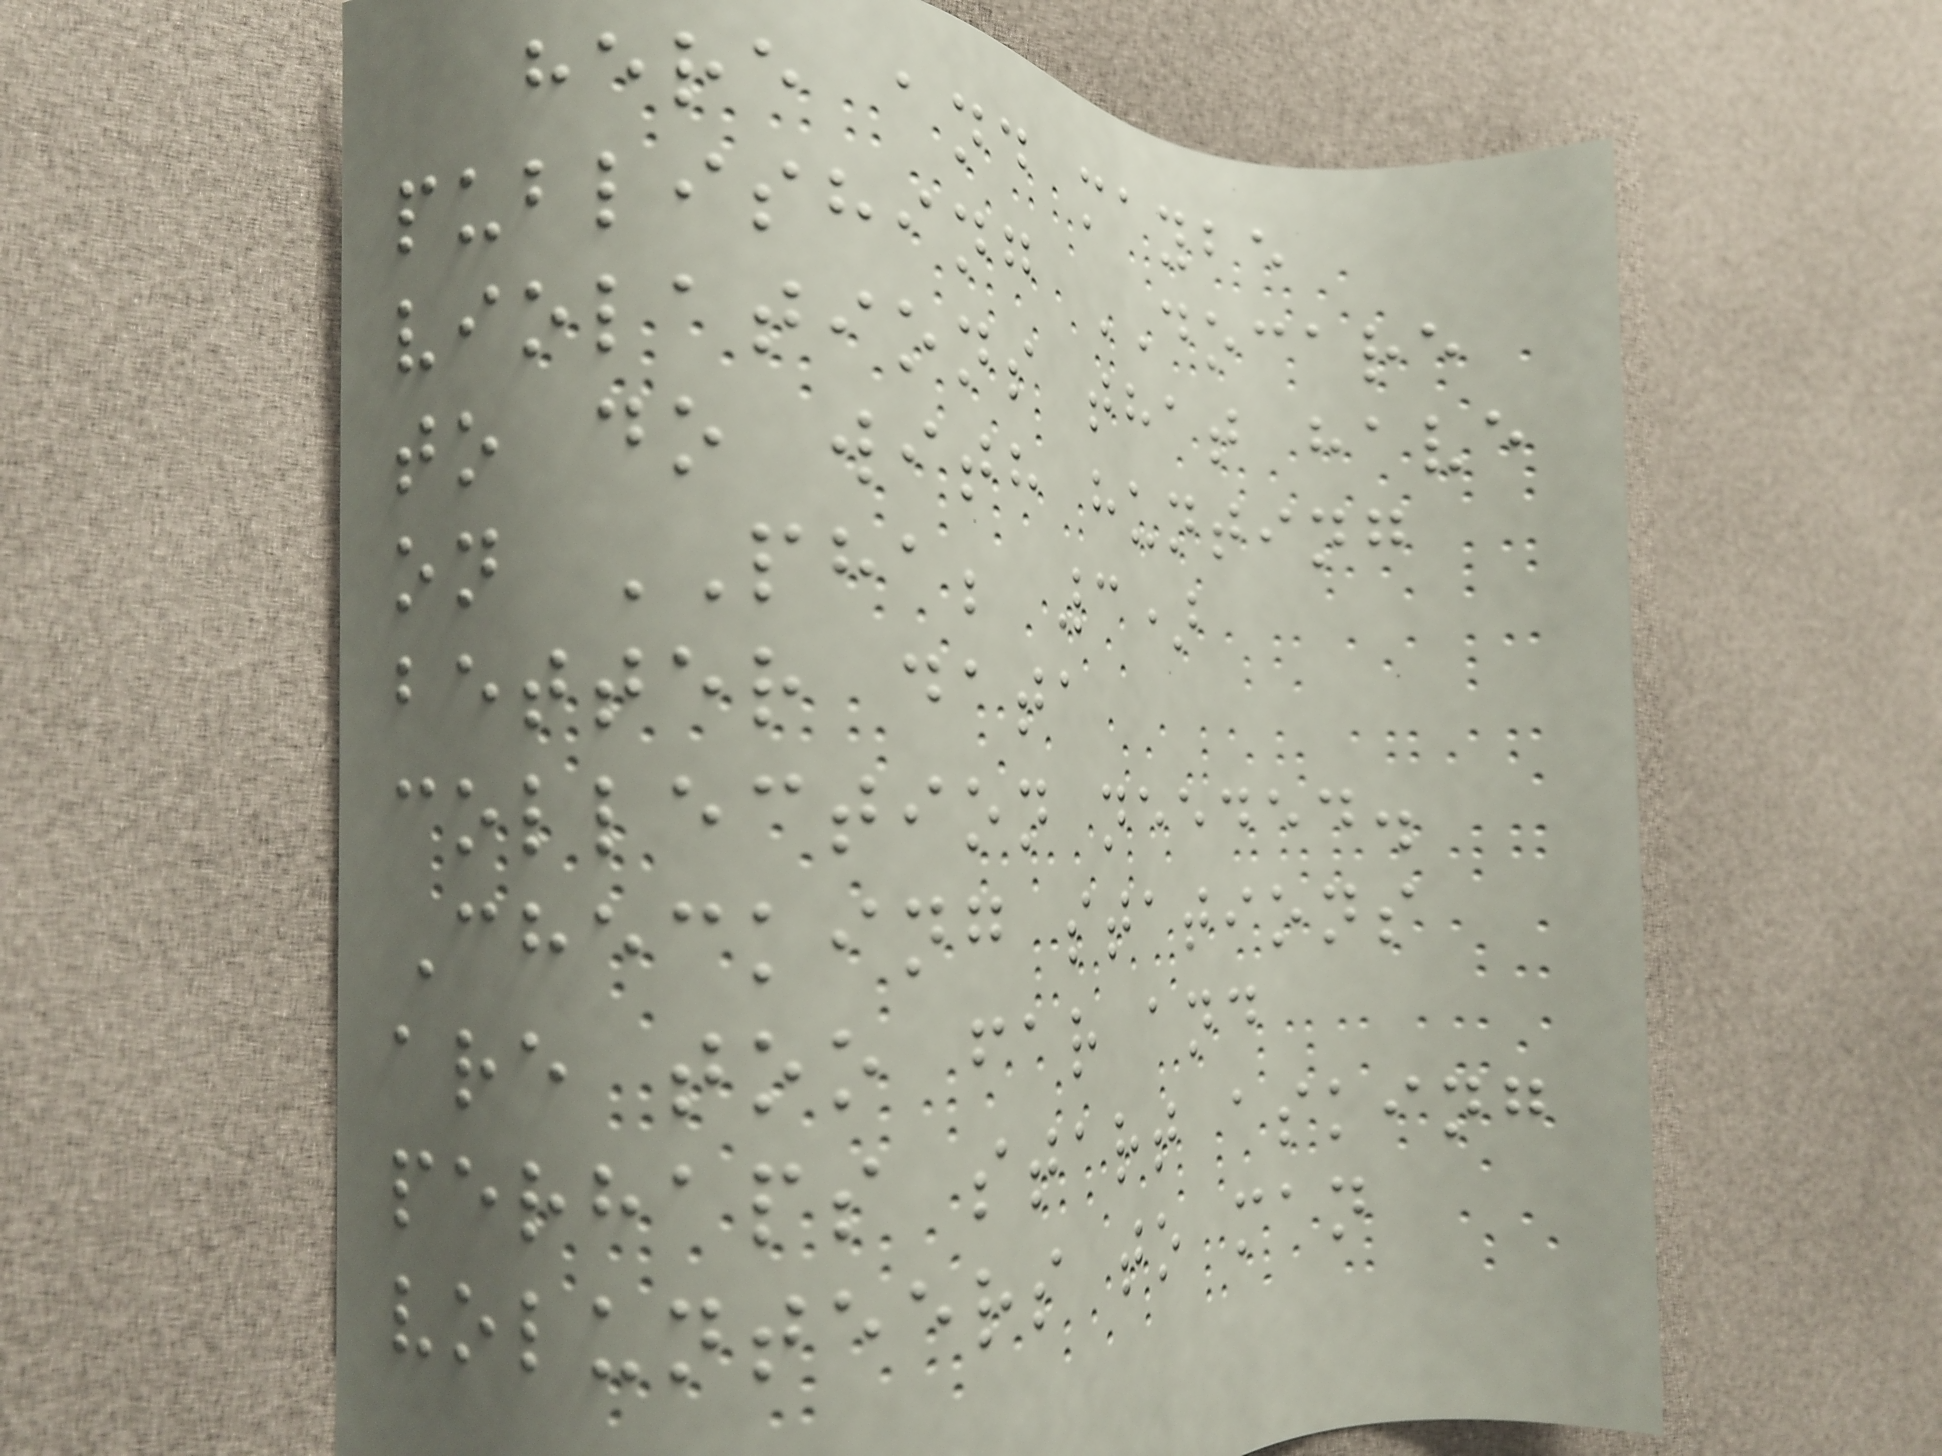here and maybe
publishing DOCARE
violations that have
to do with hunting
on PHA; 3)
better data
collection needed.
Checking stations
are too far and
perhaps start asking
volunteers to man
